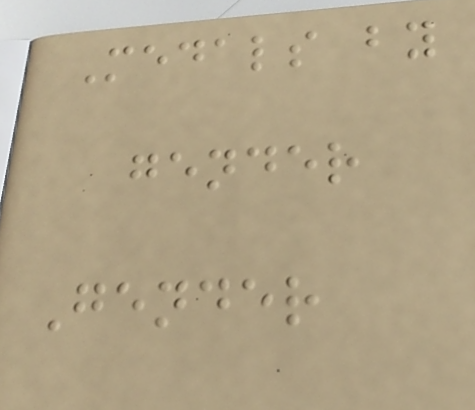Medals by
gender
Gender
